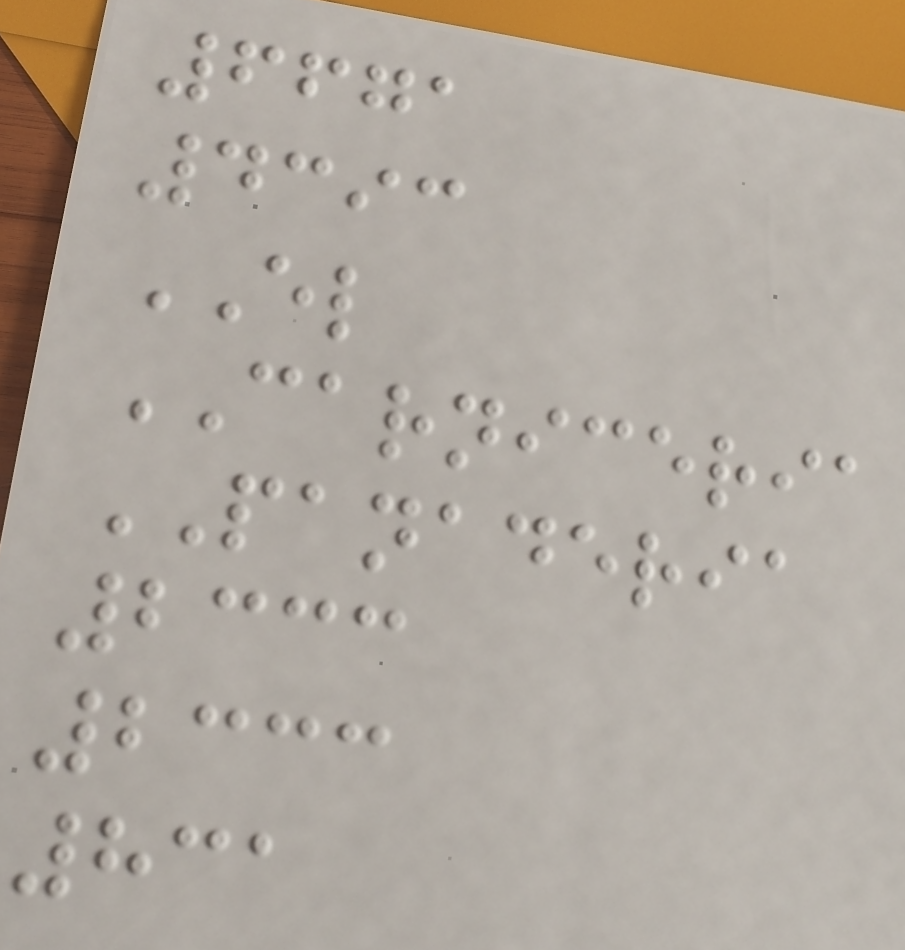6671
4393
EL
CARNICERIA
PANADERIA
2333
2333
831
